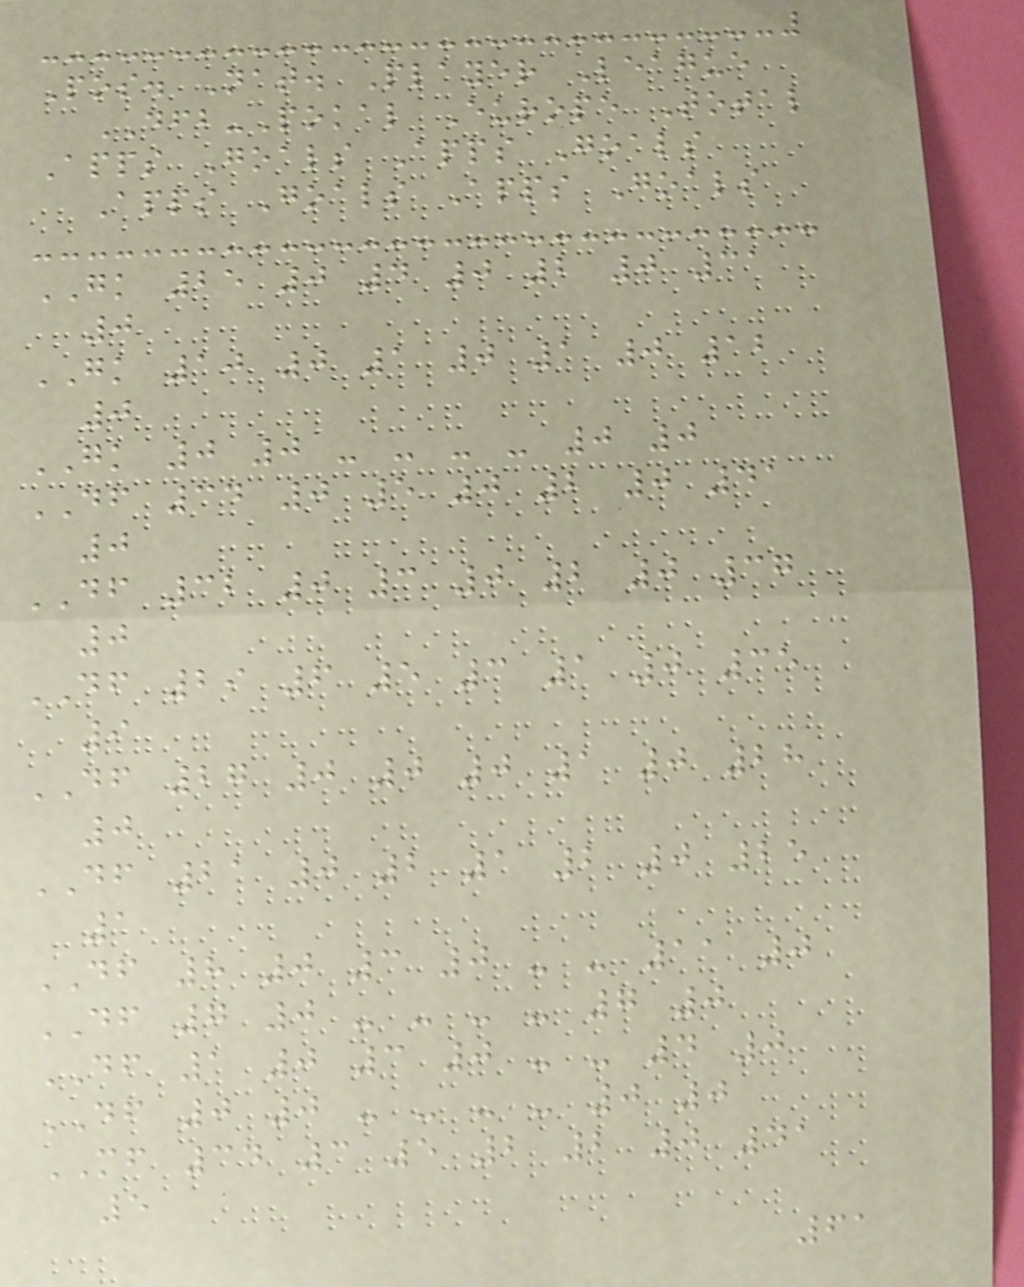Pos. Nat. Player League
DFB-Pokal Europe Total
Apps Goals Apps Goals
Apps Goals Apps Goals
GK 25 0 4 0 2 0 31
0
GK 10 0 1 0 1 0 12
0
GK 0 0 - - - - 0 0
DF 34 0 5 0 2 0 41
0
DF 32 0 3 0 2 0 37
0
DF 29 6 5 3 1 0 35
9
DF 27 0 0 0 1 0 28
0
DF 21 0 2 1 2 0 25
1
DF 8 0 3 0 - - 11 0
DF 7 0 - - - - 7 0
DF 1 0 3 0 - - 4 0
DF 0 0 - - - - 0 0
MF 34 3 5 2 2 0 41
5
61
